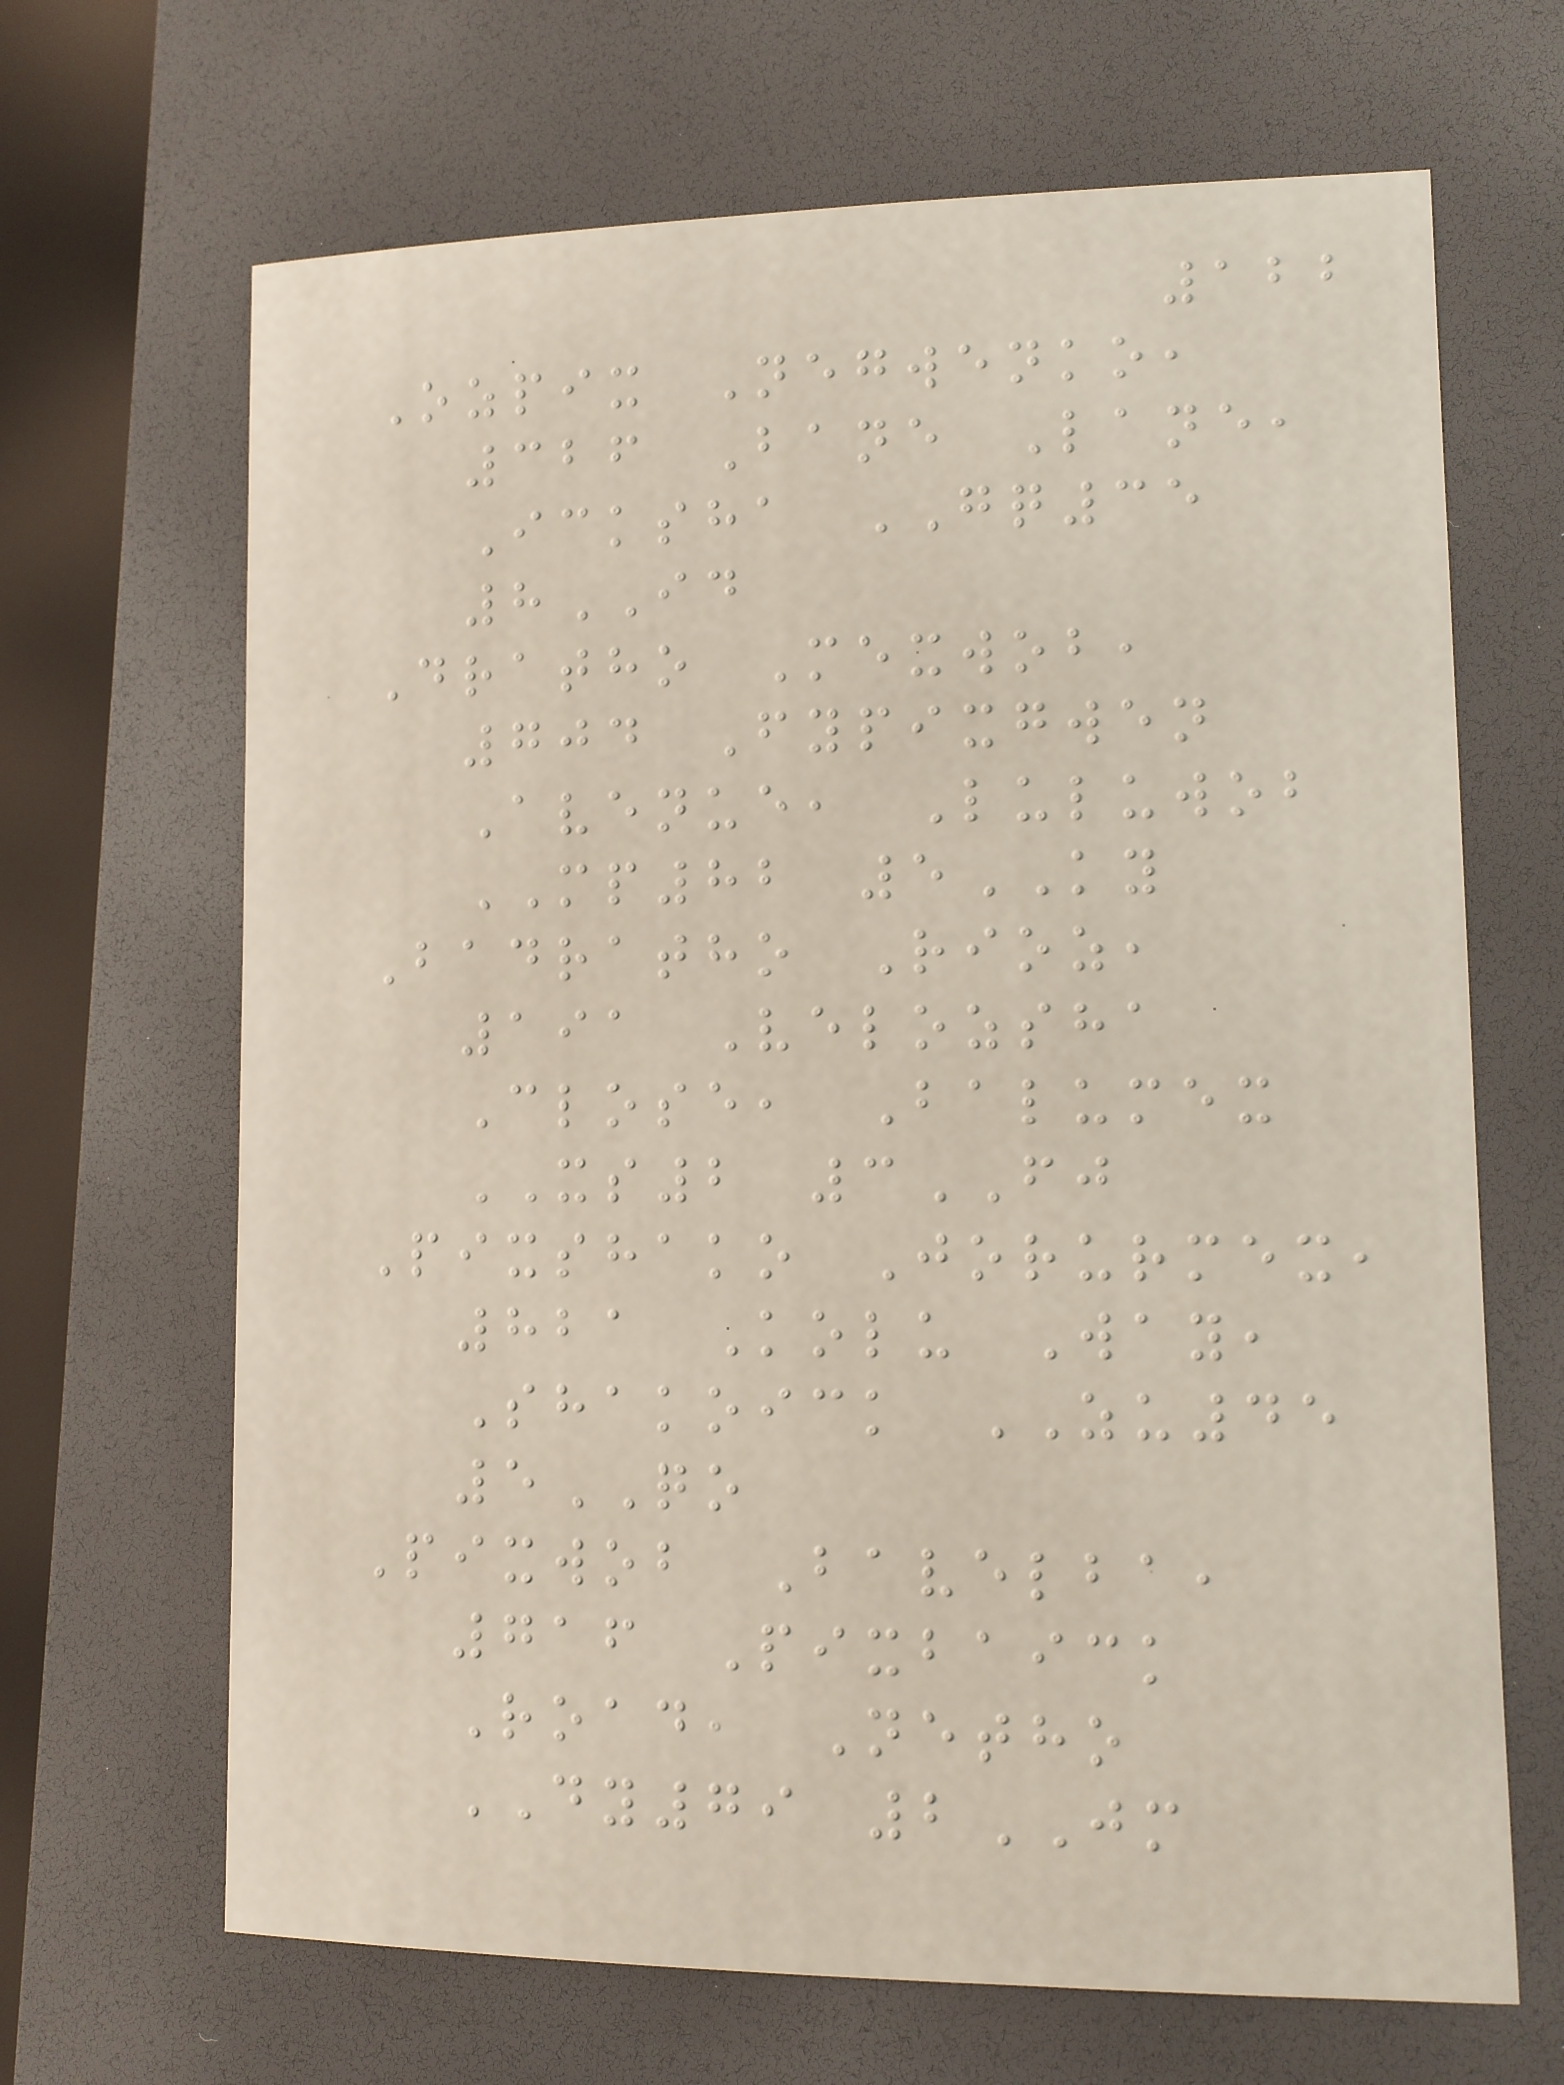122
Ozpix Negwenko,
326 Bane Lane,
Icksha GQ35
8ID
Dratho Mexwob,
704 Fypixgwen
Avenue, Luluwob
MP82 5KY
Badratho Rioz,
191 Velozsha
Close, Balumex
XS2 3FJ
Pixshako Jorurmex,
821 Kolu Way,
Shakoick ZU45
5QO
Pixwob Bavelba,
716 Pixbaick
Road, Netho
DY79 2JM
